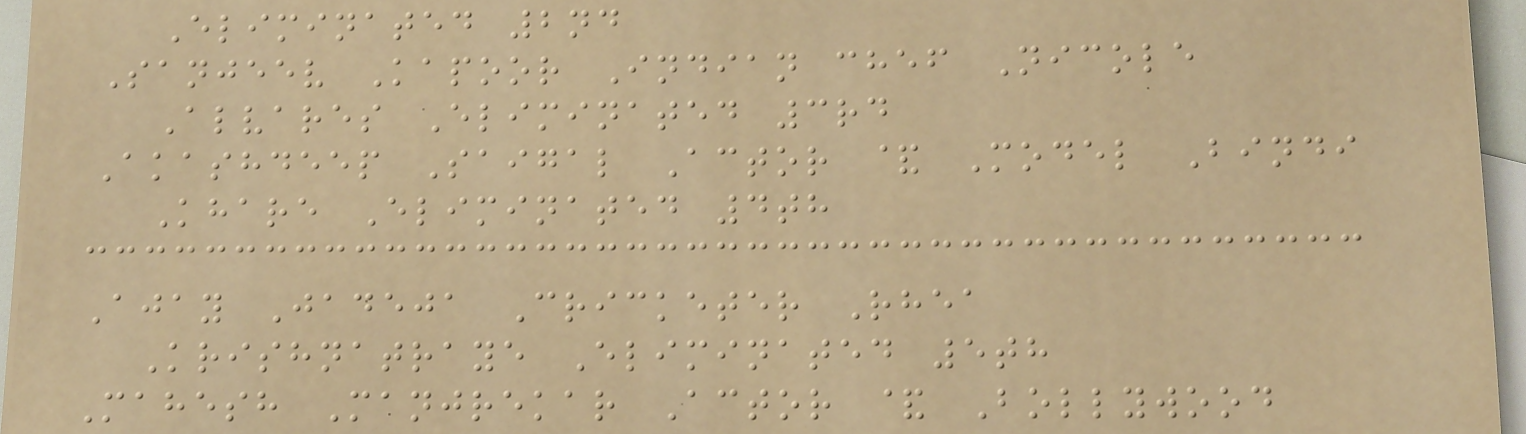Eliminated 2nd
Sanjeev Kapoor Indian chef Nicole
Alvares Eliminated 3rd
Akashdeep Saigal Actor & Model Bindi
Khare Eliminated 4th
Ajay Jadeja Cricketer Rhea
Krishnatraye Eliminated 5th
Mahesh Manjrekar Actor & Bollywood
